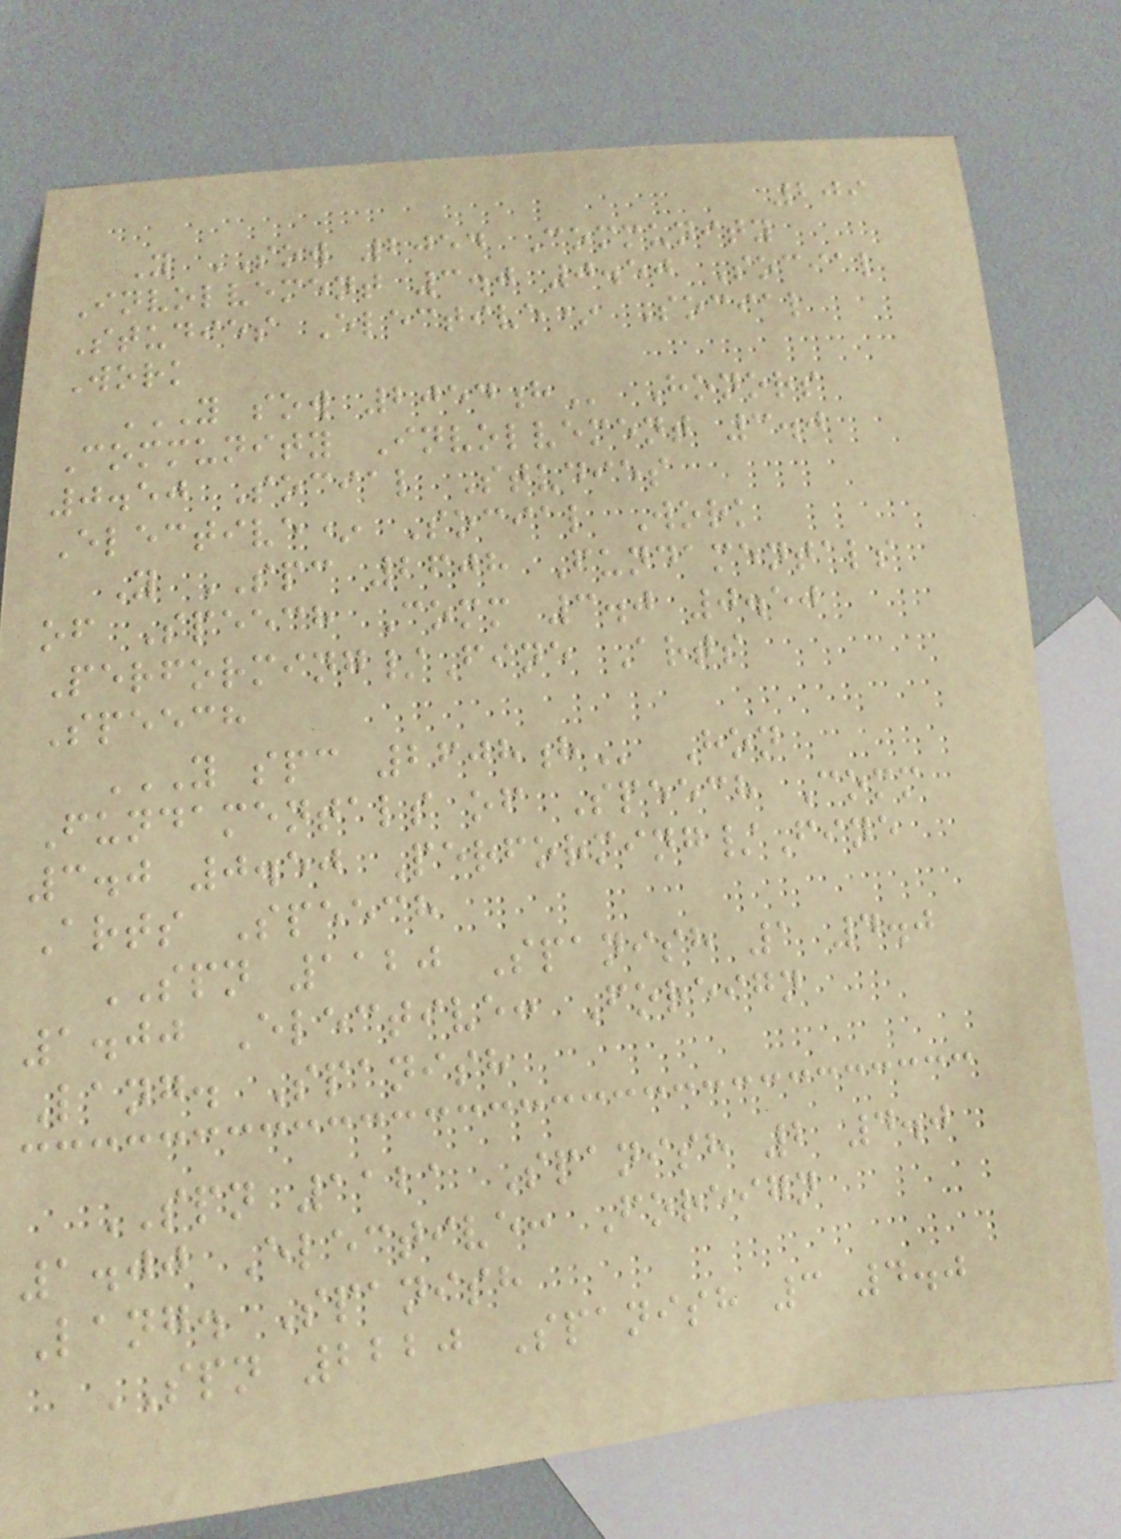209
Y SOW 2054 Community
Involvement 3.0 0.50 Social
Studies Elective* Social
Work
Y SOW 2054H Honors
Community Involvement 3.0
0.50 Social Studies
Elective* Social Work
Y SPC 2608 Fundamentals
of Speech Comm 3.0 0.50
Performing/Fine Arts
Speech
Y SPC 2608H Hon
Fundamentals of Speech Comm
3.0 0.50 Performing/Fine
Arts Speech
SPN 1120 Spanish 1 4.0
1.00 Elective: Foreign
Lang. Spanish
SPN 1121 Spanish 2 4.0
1.00 Elective: Foreign
Lang. Spanish
SPN 2220 Spanish 3 4.0
